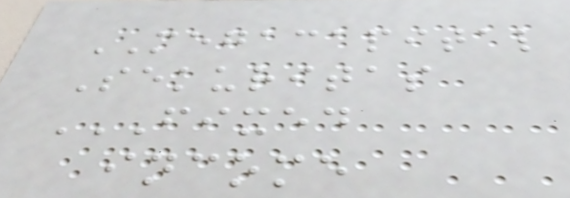MEGACAPITAL
Sekuritas
FIXED
INCOME
